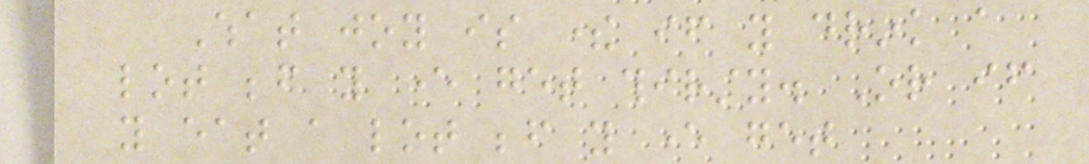What joy is there if you drink a
lot before you ever get thirsty. Or if
you eat a lot before you ever get
